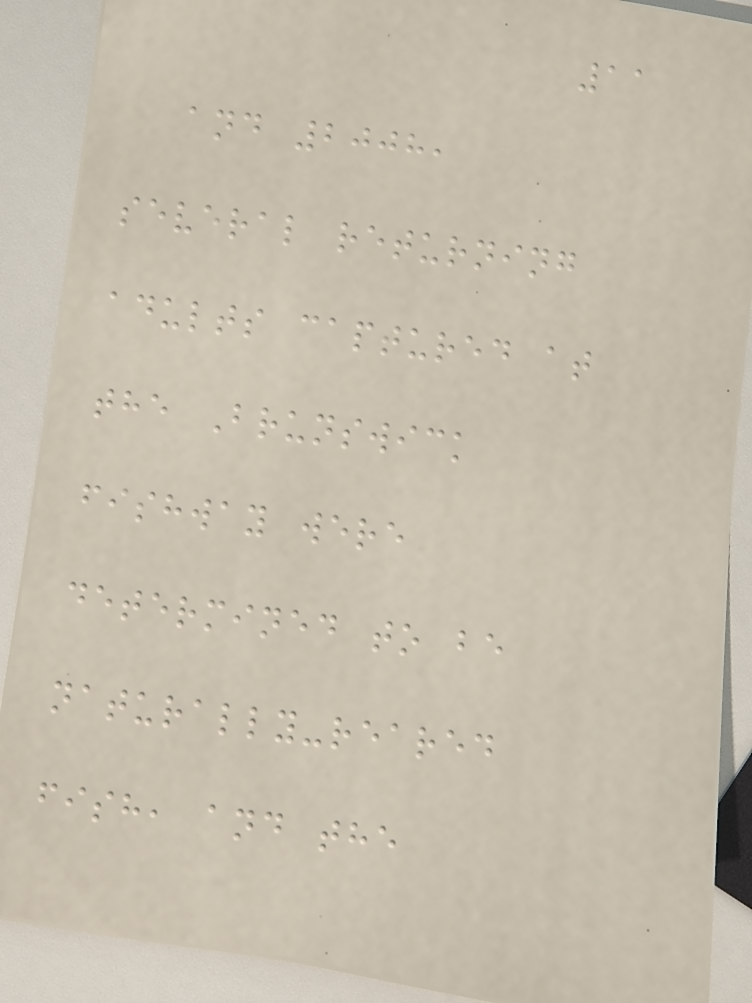11
and 2008,
several returning
adults captured at
the Brunswick
fishway were
determined to be
naturally-reared
fish, and the
